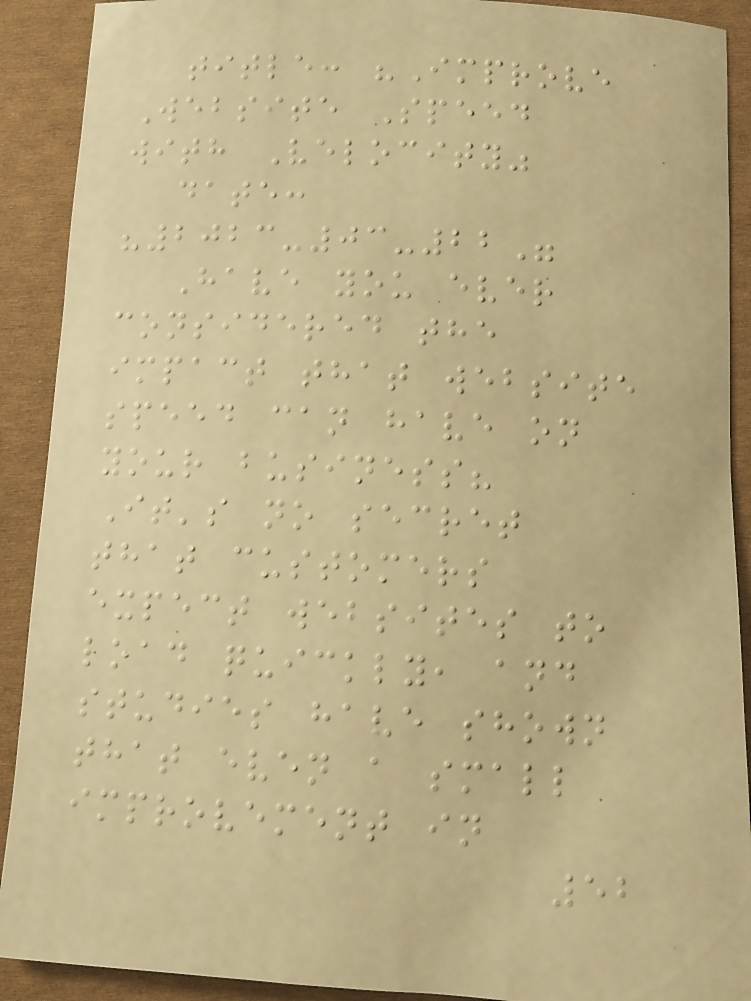title: "Improve
Website Speed
with Velocity"
date:
"2023-03-22"
Have you ever
considered the
impact that website
speed can have on
your business?
It's no secret
that customers
expect websites to
load quickly, and
studies have shown
that even a small
improvement in
52
